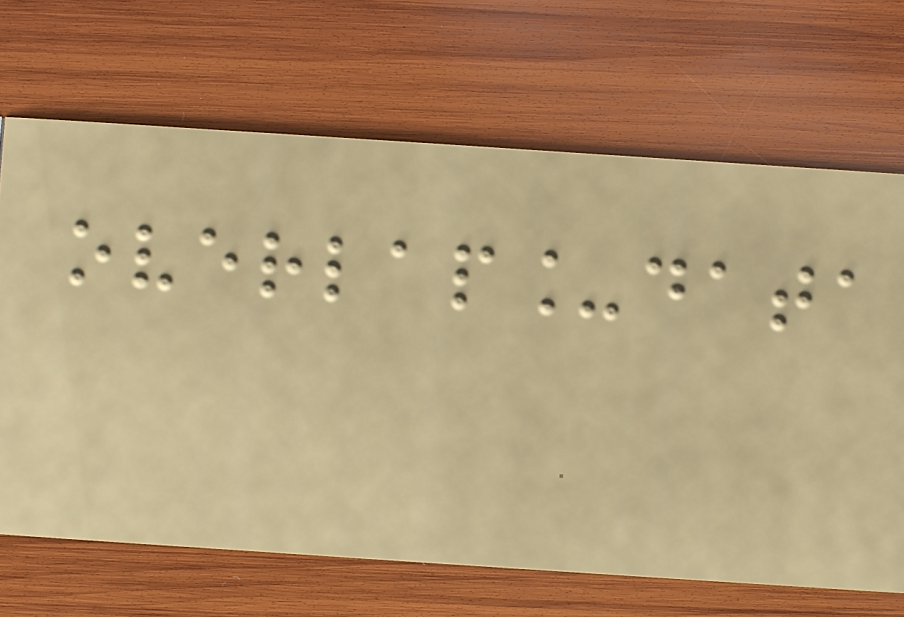overlap_data
